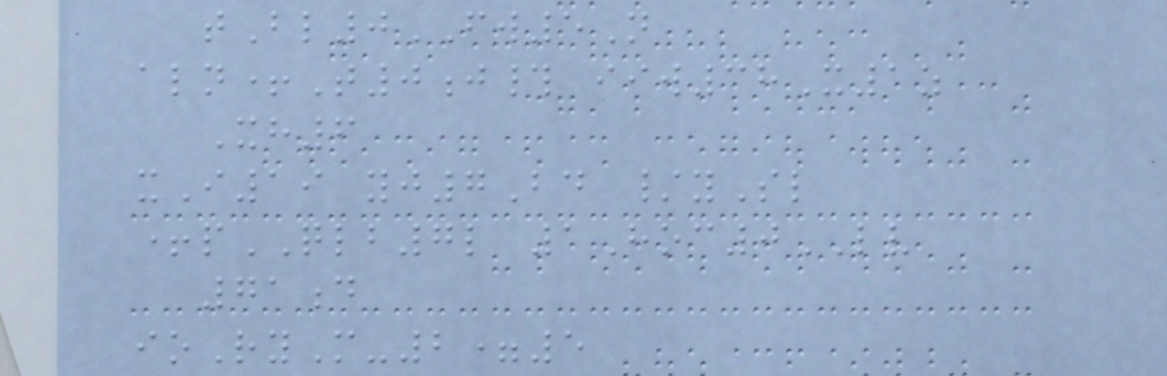tBl0FW5N
aln+T0j# iiw38X1z
Xh6
xI19 yj7Bd /ySl
+pQLB7l 1Hoc0LV
71d
ioRyM-2=5
